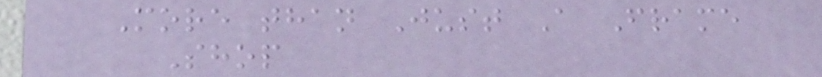More than Just A Frame
Shop
